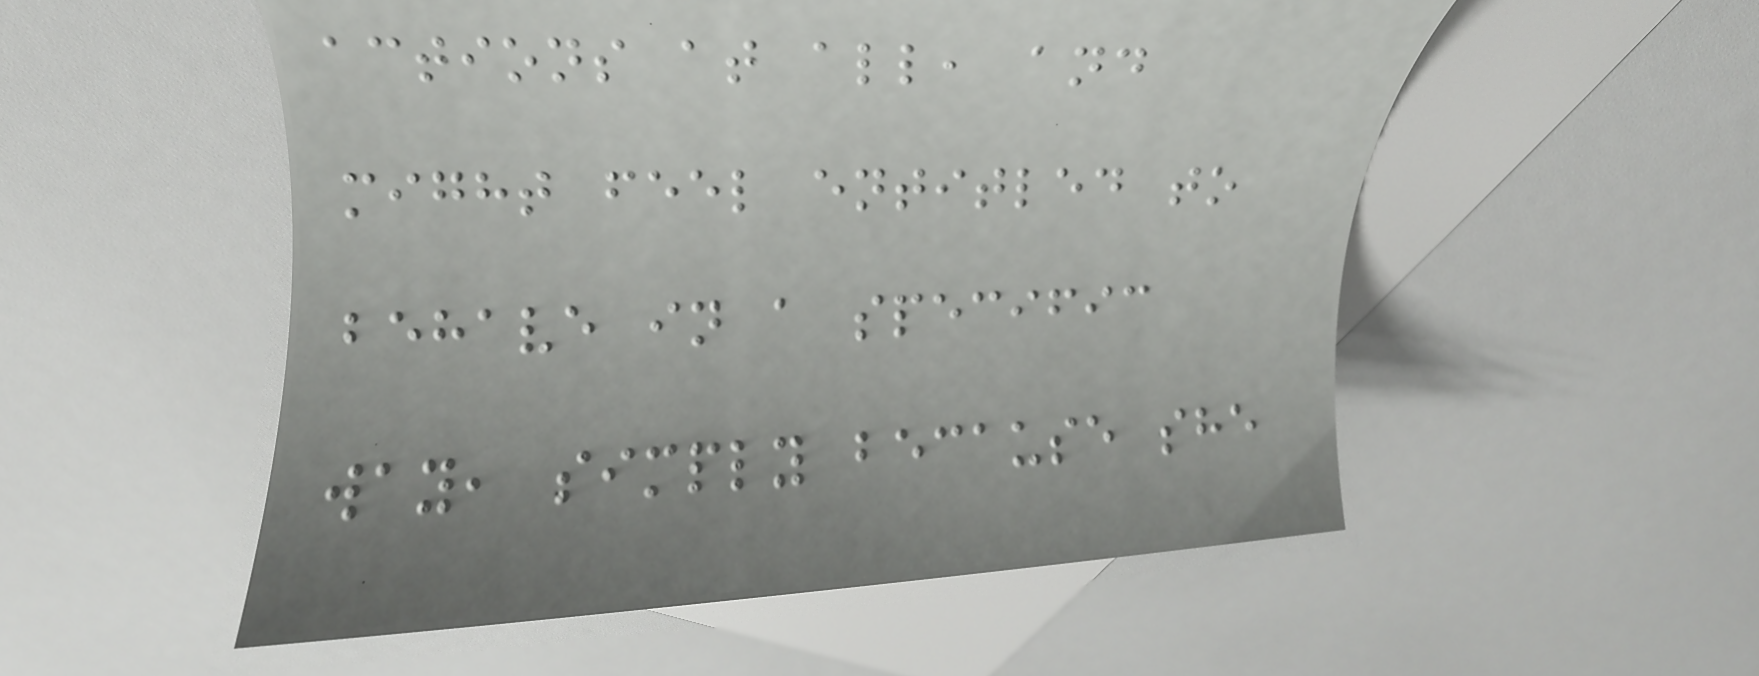actions at all, and
might feel entitled to
behave in a specific
way, simply because she
